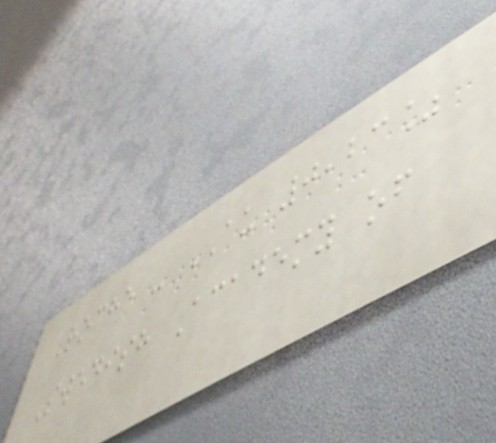Roche - AU 0,23%
Swedish Academy of
